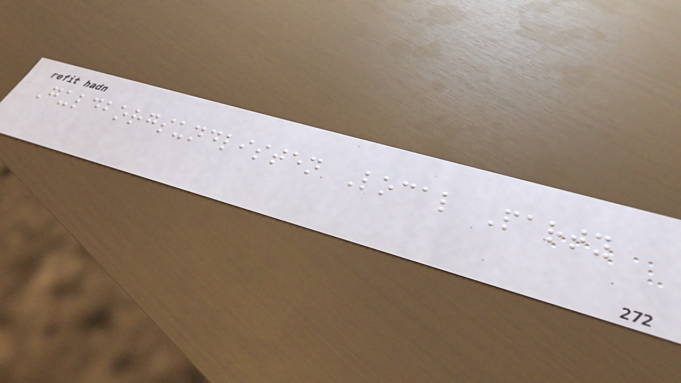Guldborgsundlisten Local Party
